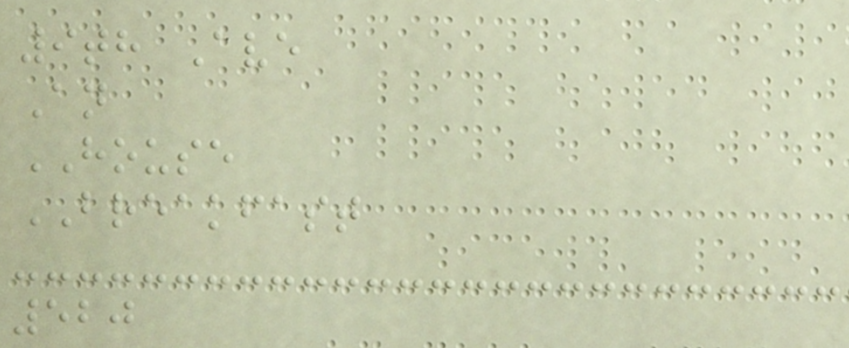9th Ave
An
HOUSE
BREAKFAST
520
